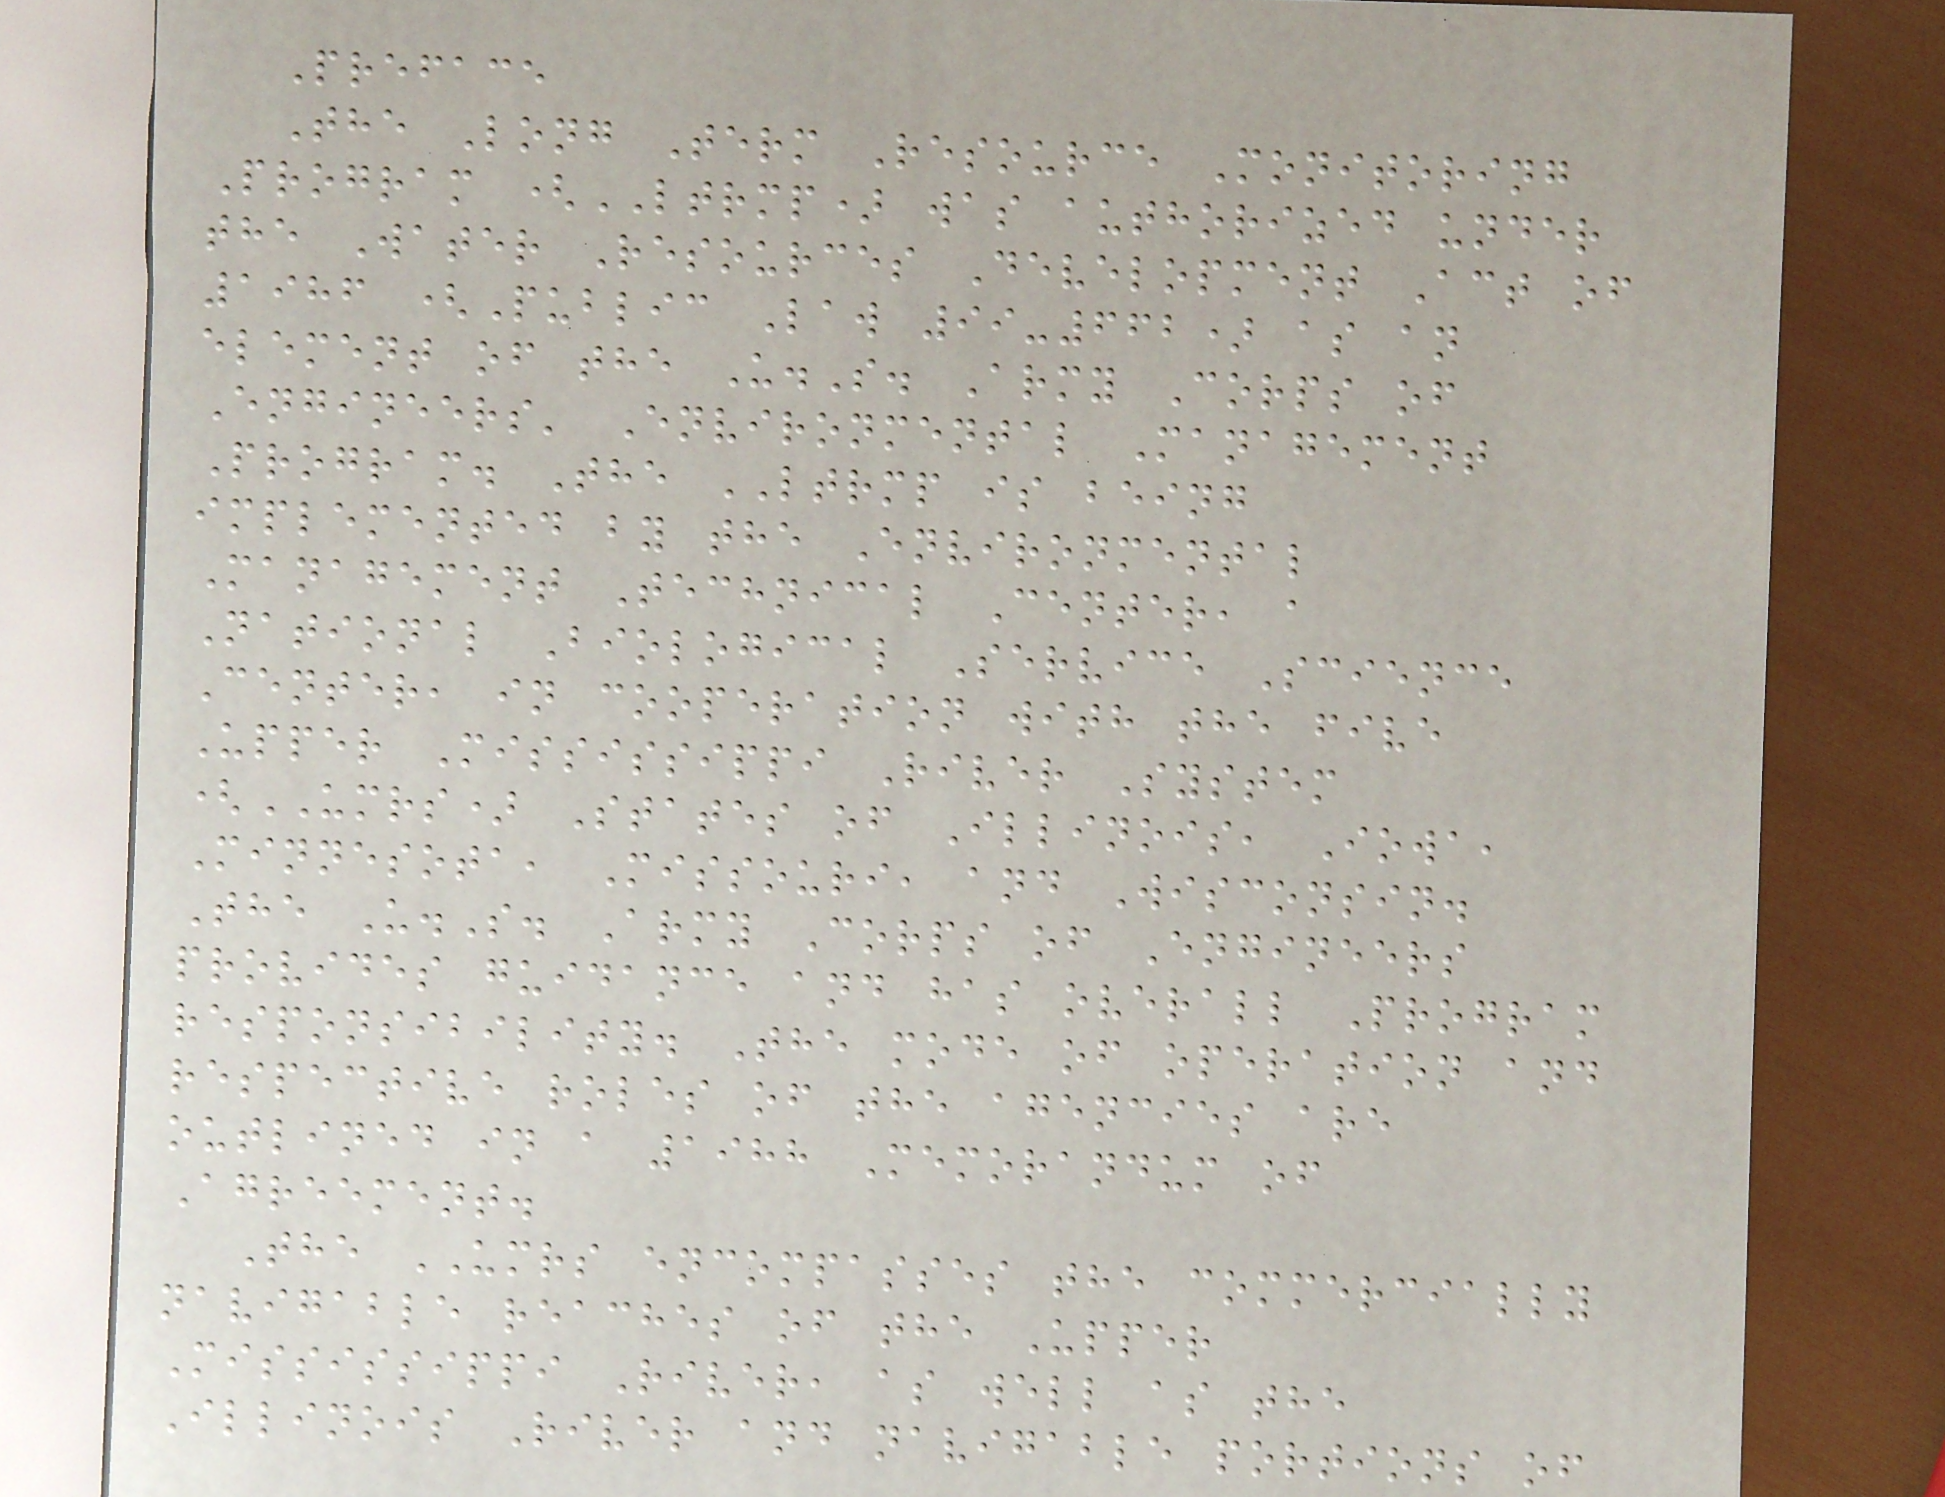Preface
The Long Term Resource Monitoring
Program (LTRMP) was authorized under
the Water Resources Development Act of
1986 (Public Law 99-662) as an
element of the U.S. Army Corps of
Engineers' Environmental Management
Program. The LTRMP is being
implemented by the Environmental
Management Technical Center, a
National Biological Service Science
Center, in cooperation with the five
Upper Mississippi River System
(UMRS) States of Illinois, Iowa,
Minnesota, Missouri, and Wisconsin.
The U.S. Army Corps of Engineers
provides guidance and has overall Program
responsibility. The mode of operation and
respective roles of the agencies are
outlined in a 1988 Memorandum of
Agreement.
The UMRS encompasses the commercially
navigable reaches of the Upper
Mississippi River, as well as the
Illinois River and navigable portions of
